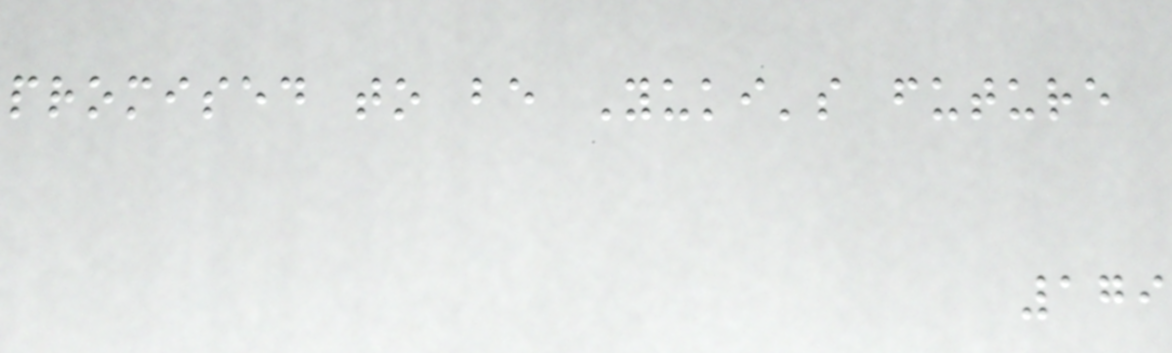promised to be Yuki's future
179
